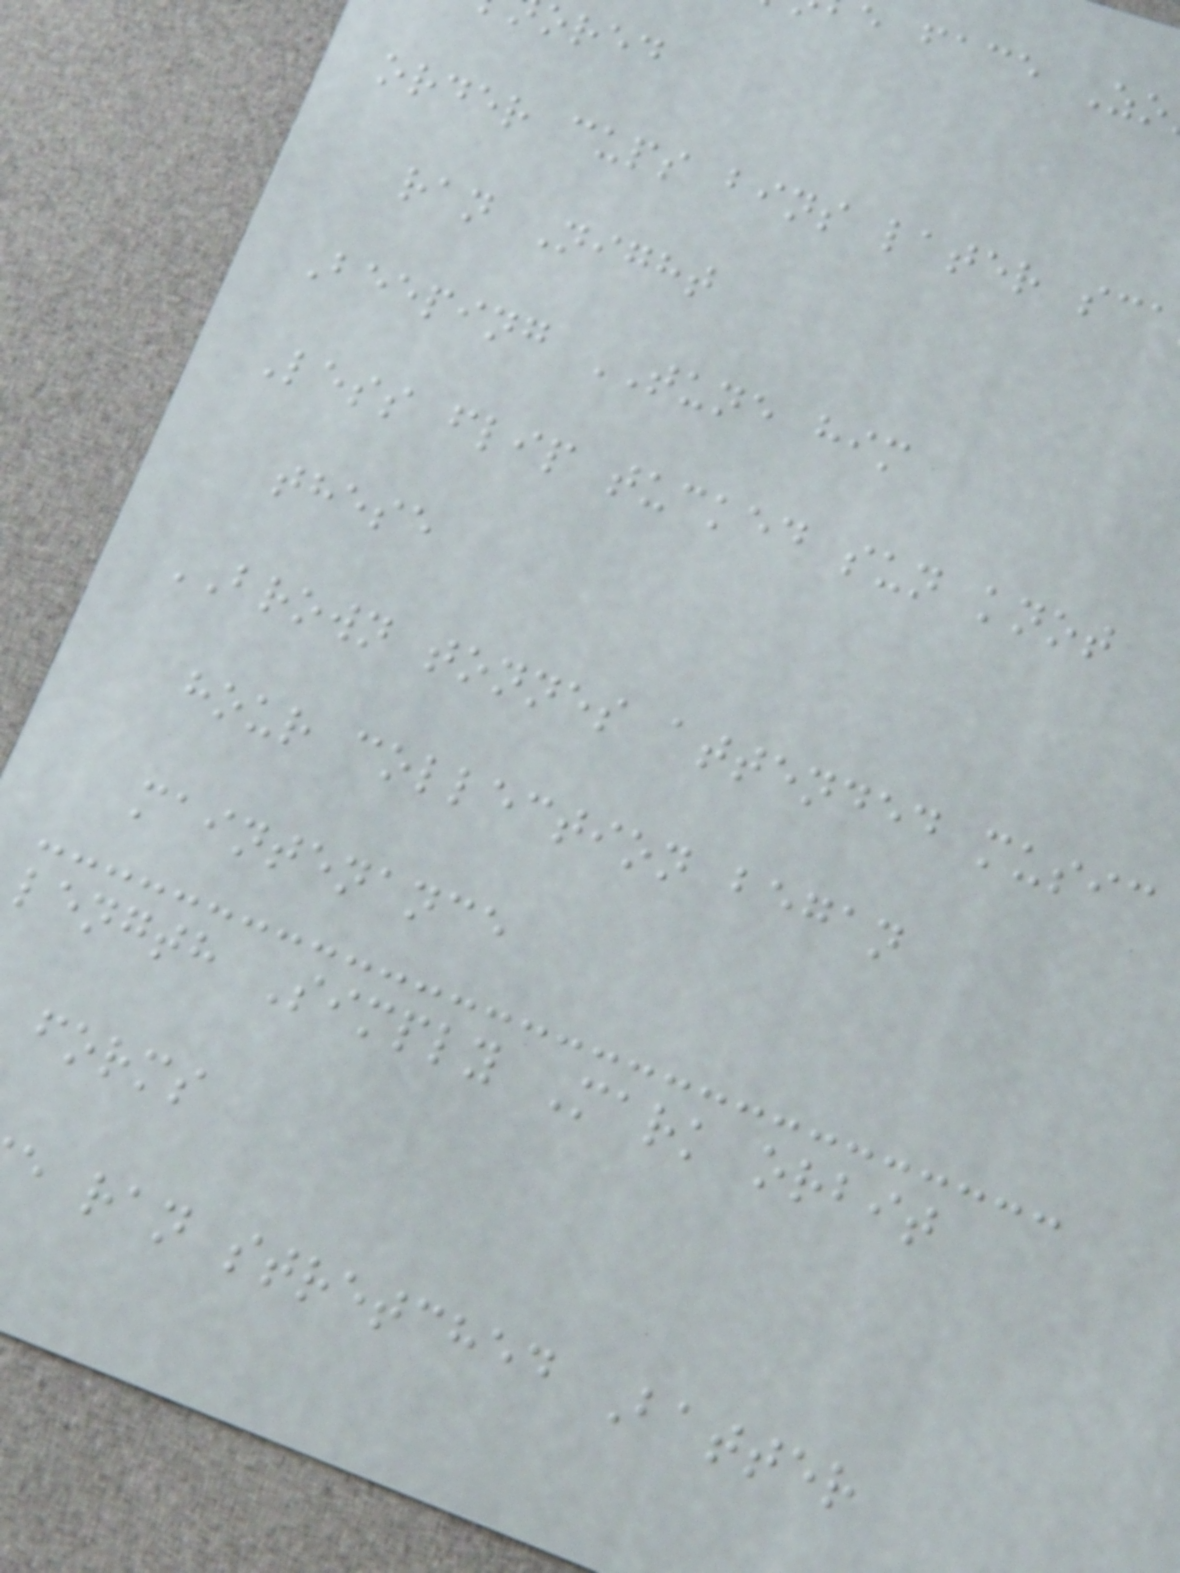e face Zo
ored
order cups bins later sca
ran Night
Beeping TUNE him
Less flip tucked sun knot
these
BROWN tonnes attended music
hour collection began
maintenance
length Simply Mark orbit
forms
e ran stretched Batter
